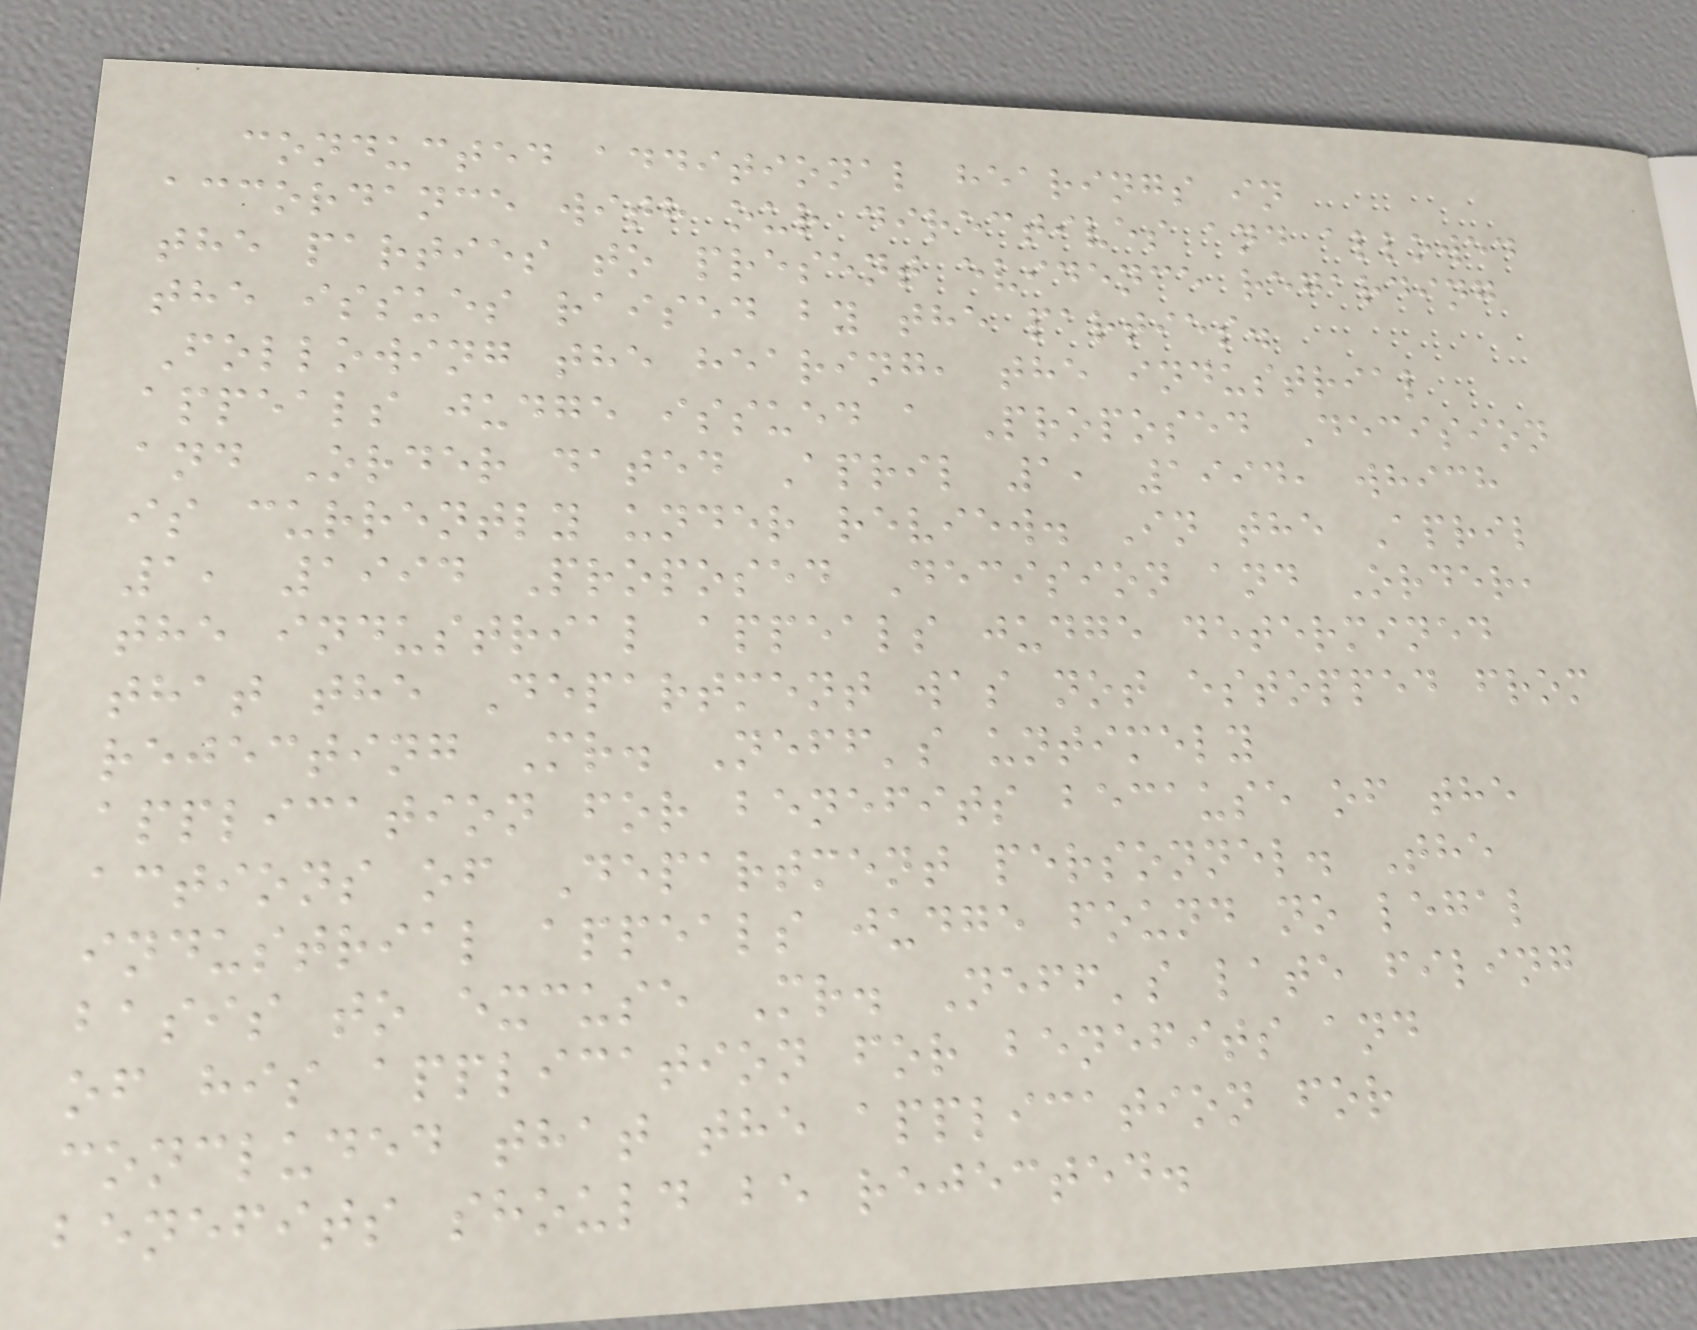conducted additional hearings in
accordance with our directives and allowed
the parties to present evidence regarding
the issues raised by the parties.
Following the hearing, the industrial
appeals judge issued a Proposed Decision
and Order dated April 1, 1994, which
is currently under review. In the April
1, 1994 Proposed Decision and Order,
the industrial appeals judge determined
that the Department was not estopped from
rejecting Mr. Neff's untimely
application for benefits because of the
actions of Department personnel. The
industrial appeals judge found no legal
basis to excuse Mr. Neff's late filing
of his application for benefits and
concluded that the application for
benefits should be rejected.
